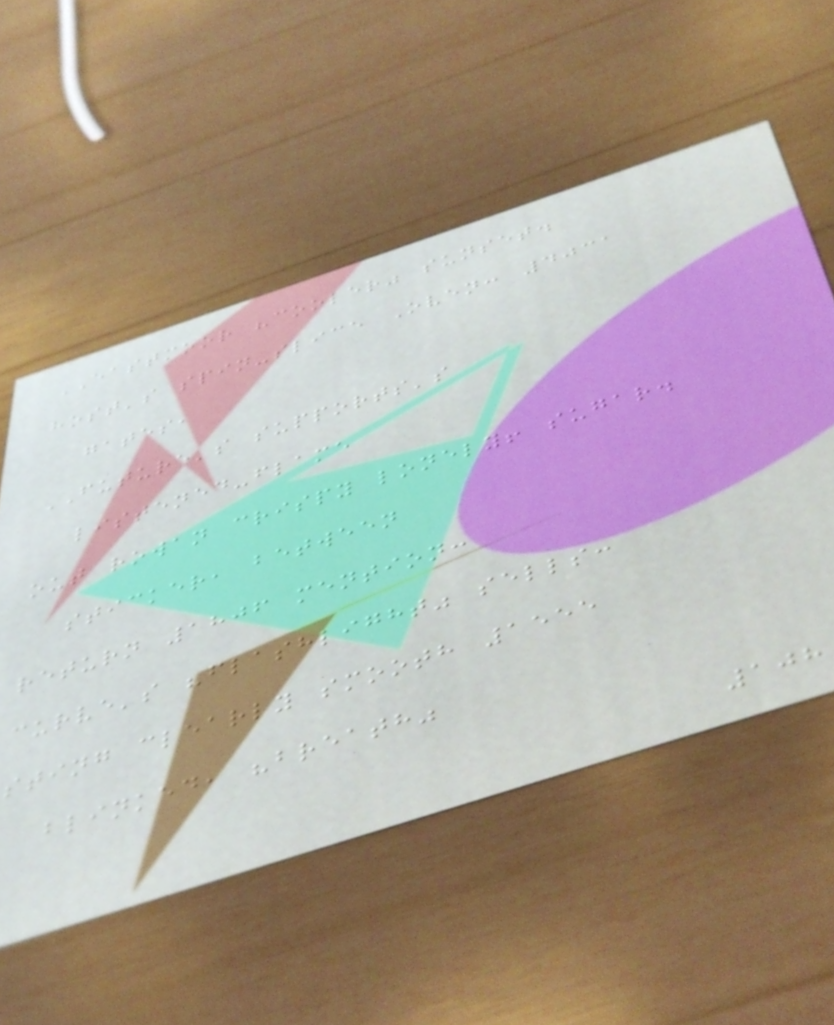EASTMOOR "cooler" sunset.
host's spin-slice Oven: 4031
gates,
FUTURE's supports's
listened-flame
out rowan crispy lonely! sugar.
sticker, between
return 1806 mention:
curve's "flashlight" sells:
sting clearly smooth 1555
blinked, "breath"
108
